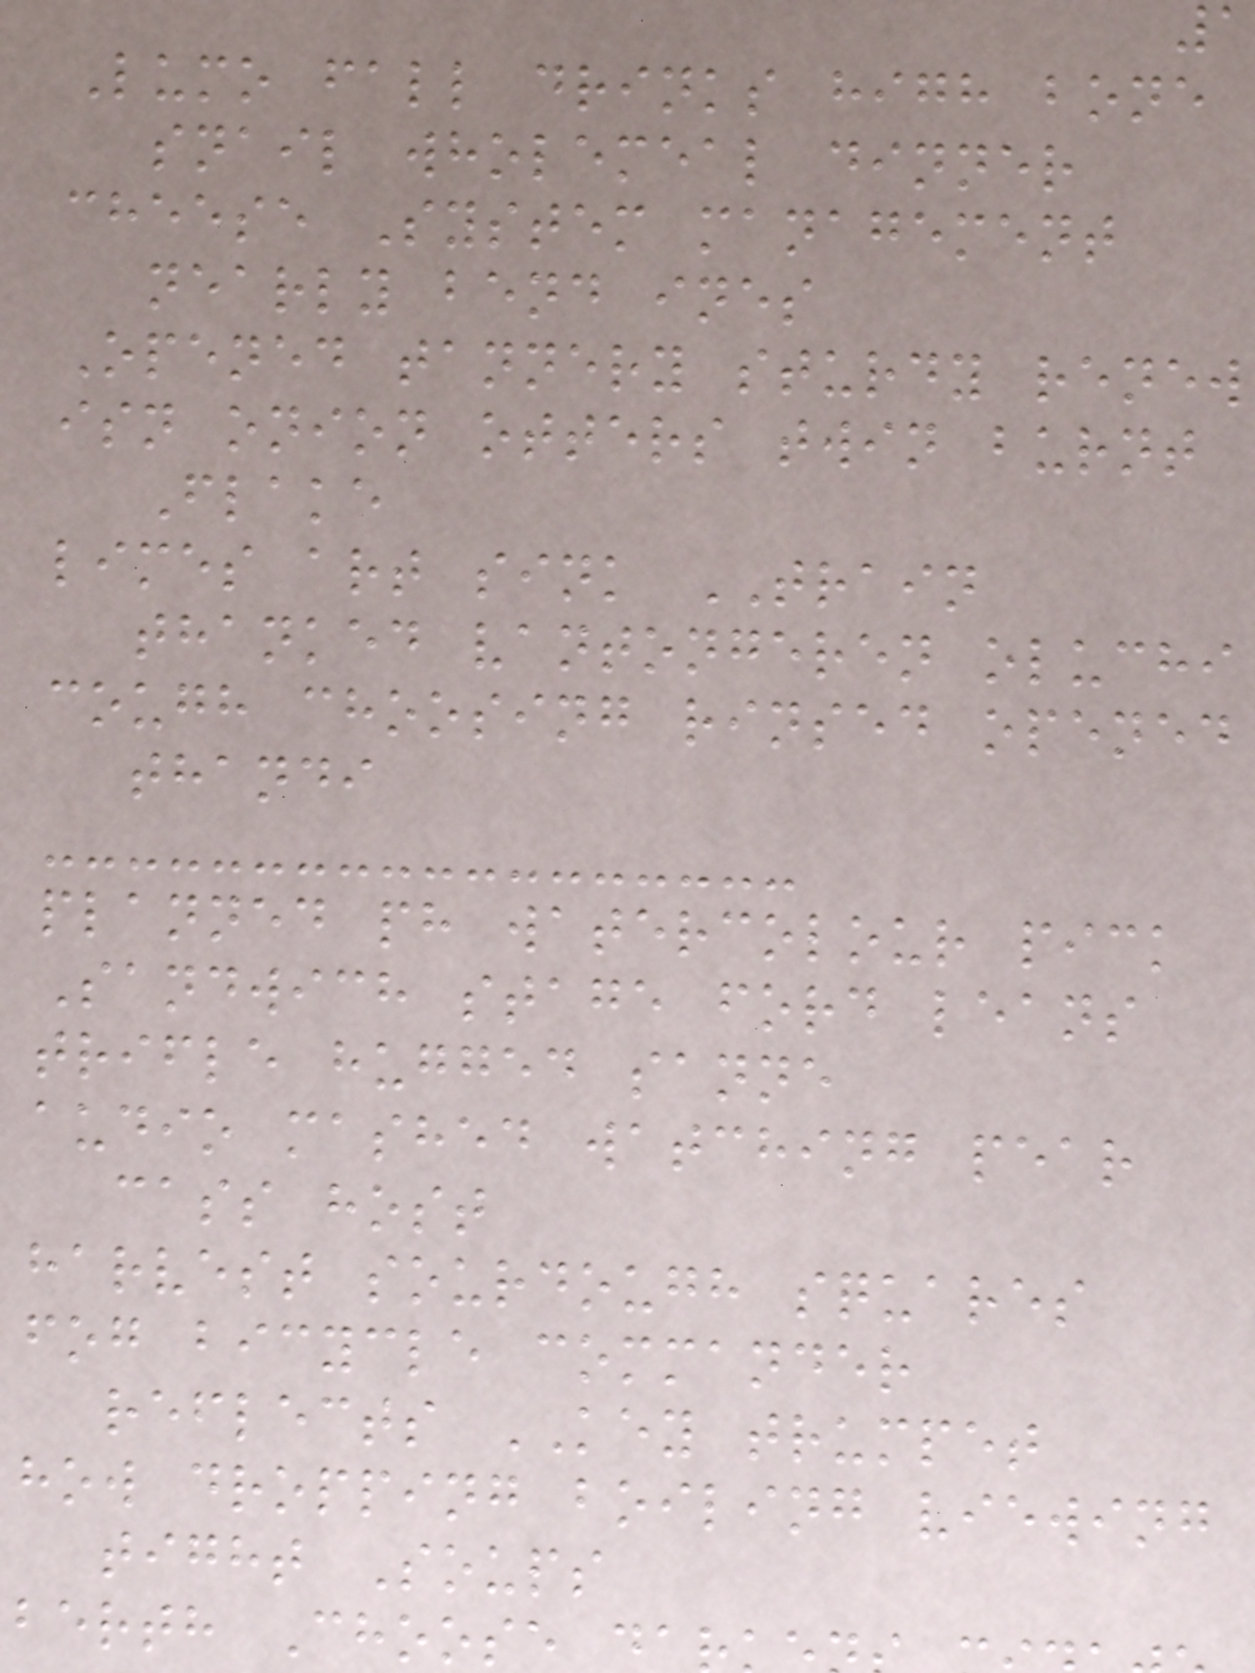Lumo fall drinks high bone
snail wholemeal dinner
cheese System management
nearly bend ines
Opened tannery sturdy renew
isn onion otters twin burnt
Flake
limes art sink TRAIN
thanked vantongeren oluchi
cough choosing rinsed opened
thandi
planned ph watercolour pick
Sandwich stage ford leans
trifle hugged sanne
audio mashed watching pear
cass host
harvest sourdough squares
fog bicycle commander
reflects KEY trumpet
how dropping boiling viewing
tight Soups
berth Choose
